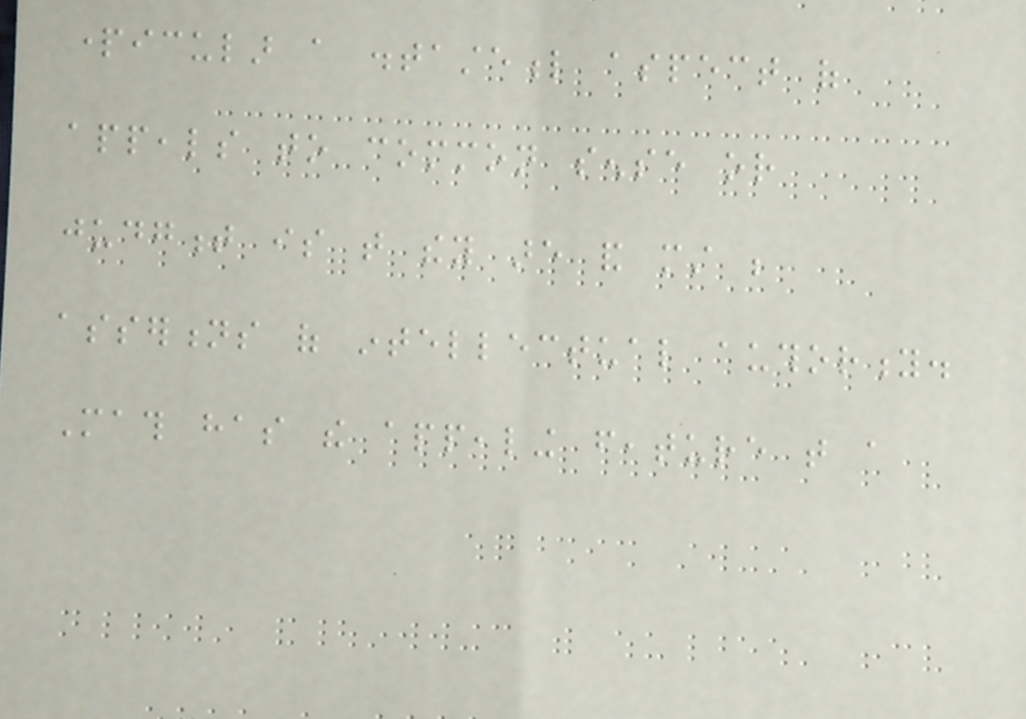particular a distasteful aspect of
appeals to common sense or
judgment is that they are and must be
assertions of intellectual authority.
Math has the appealing feature that a
